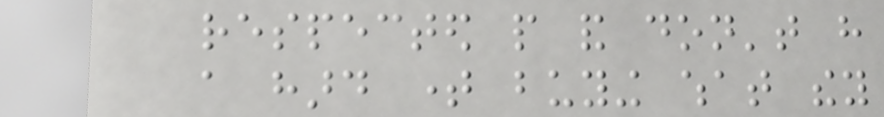respected people and don't have
a hard time buying what they
